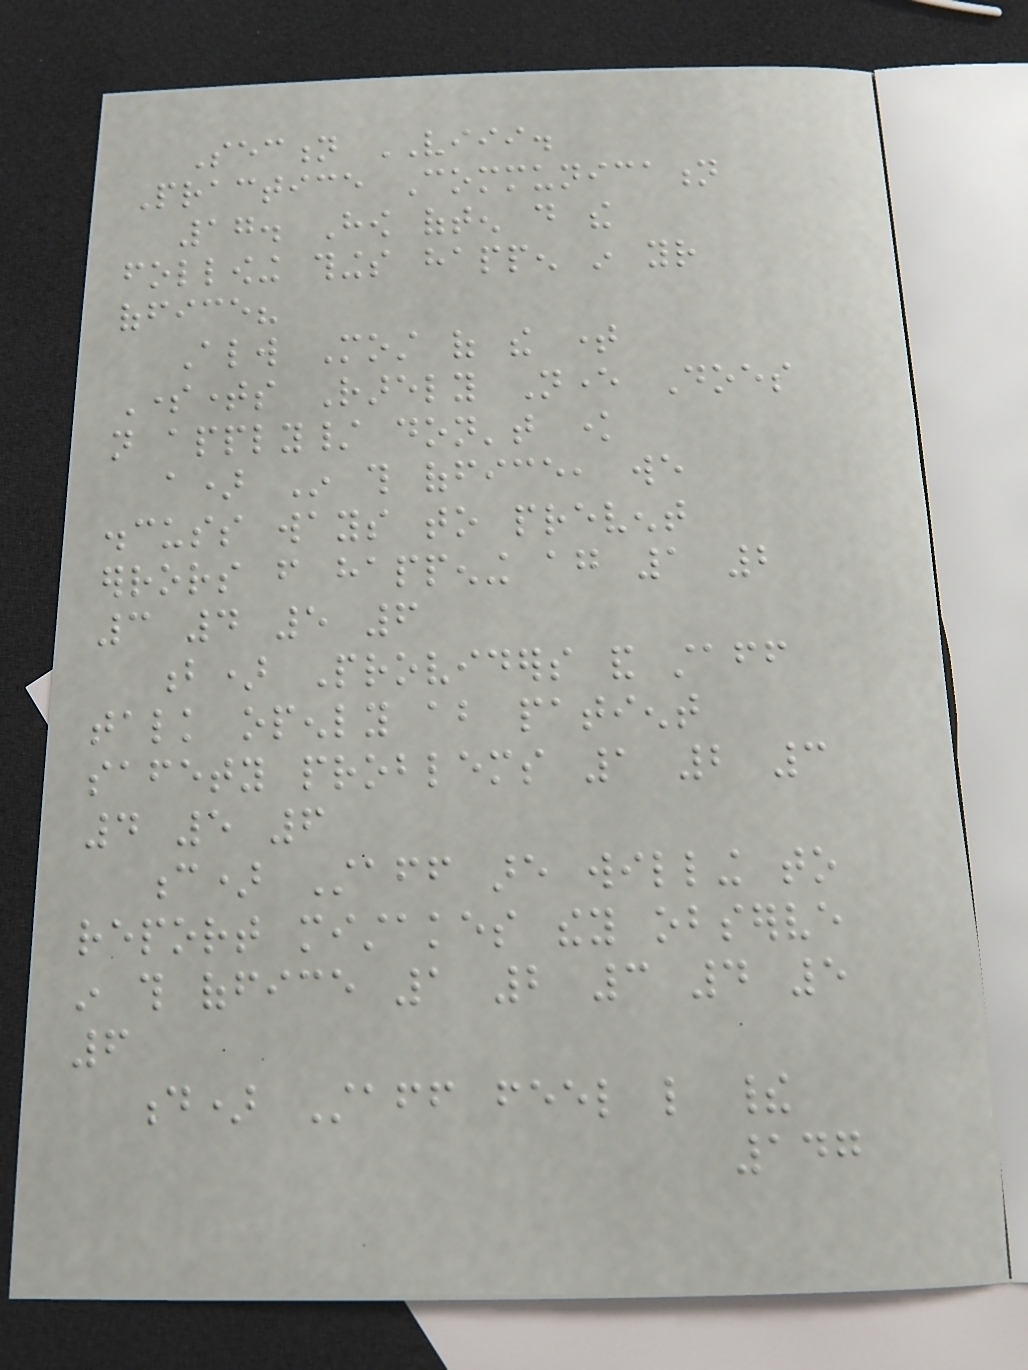Section VIII.
Practice Communication
17. How often do the
following things happen in your
office?
Always Most of the time
Sometimes Rarely Never Does
not apply/ don't know
a) In this office, we
discuss ways to prevent
errors from happening again 1 2
3 4 5 6
b) Providers and staff
talk openly about patient
safety problems 1 2 3
4 5 6
c) Staff are willing to
report mistakes they observe
in this office 1 2 3 4 5
6
d) Staff feel like their
147
